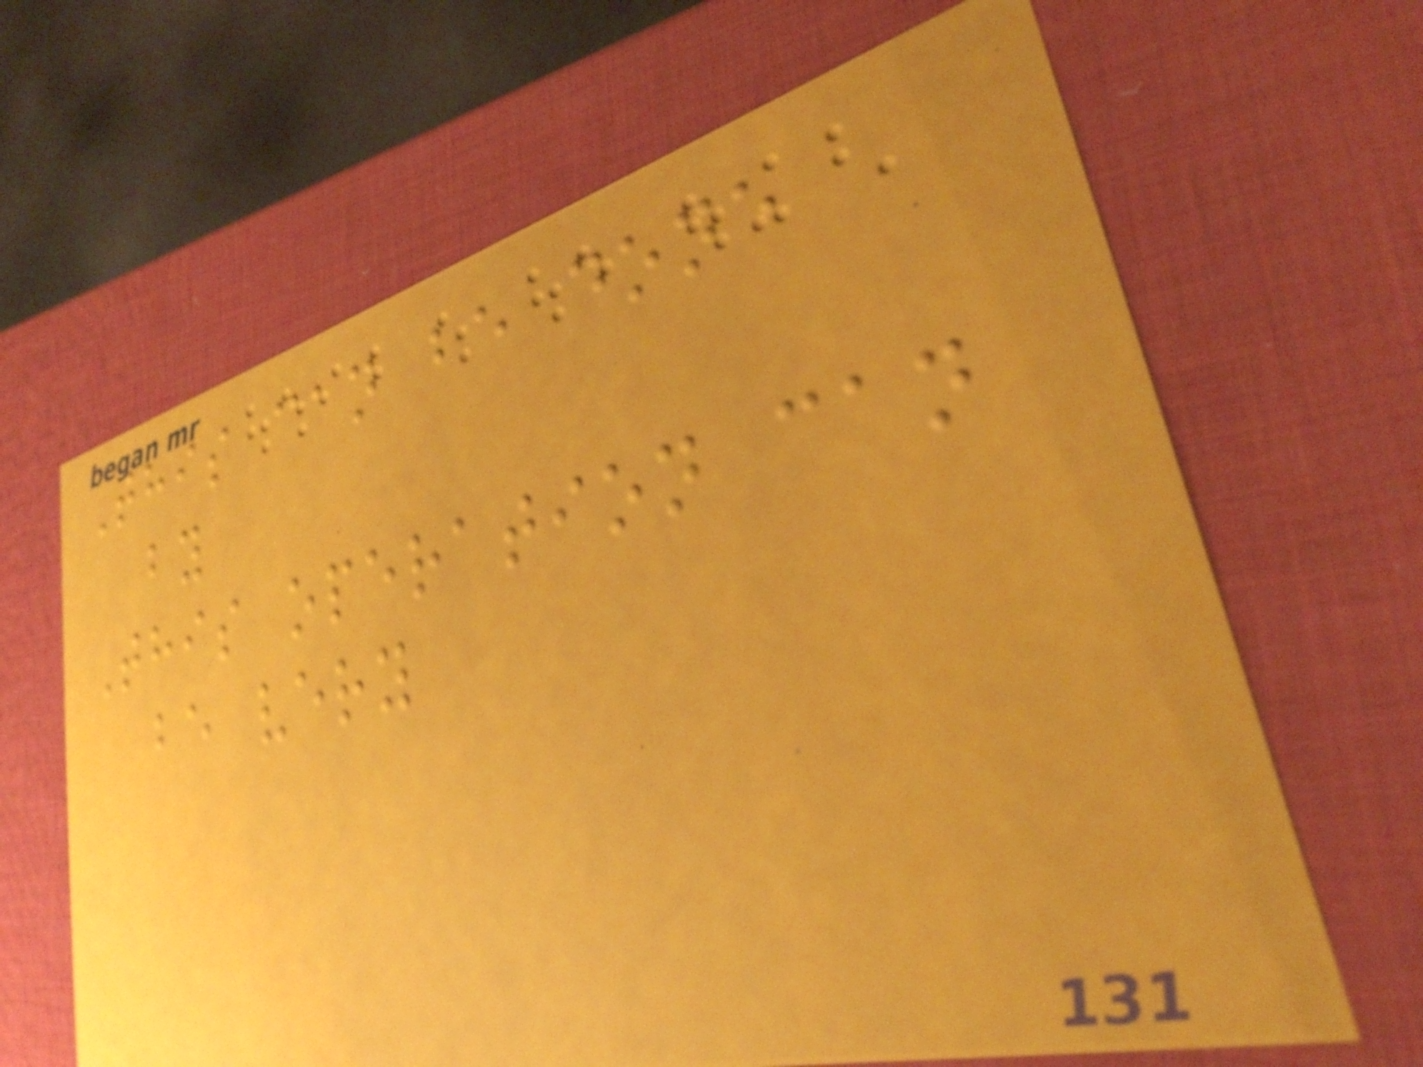This can be done
by
This operation can
be very
